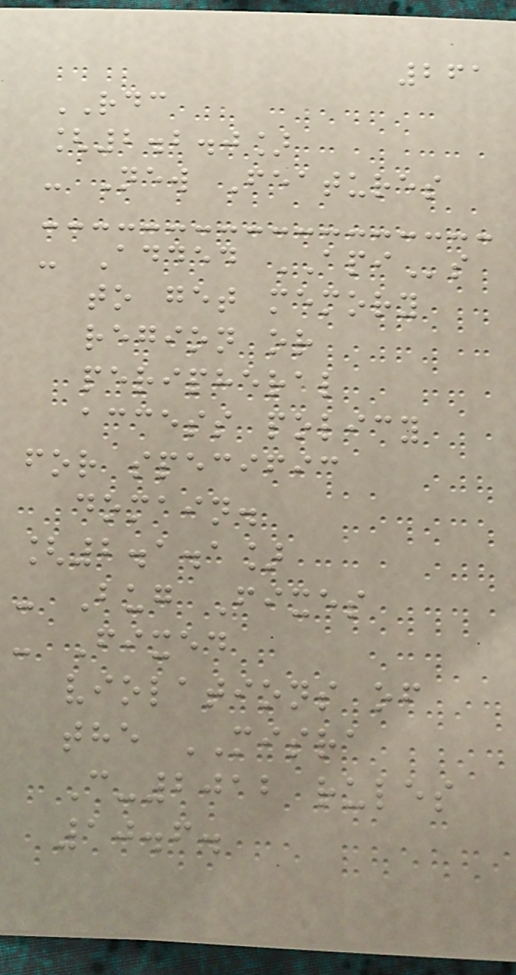261
RDC
[2.2.0]
- New Features
- Added APIs
to get memory
region or
peripheral
access policy
for specific
domain.
[2.1.1]
- Bug Fixes
- Fixed
violations of
the MISRA
C-2012 rules
10.6.
